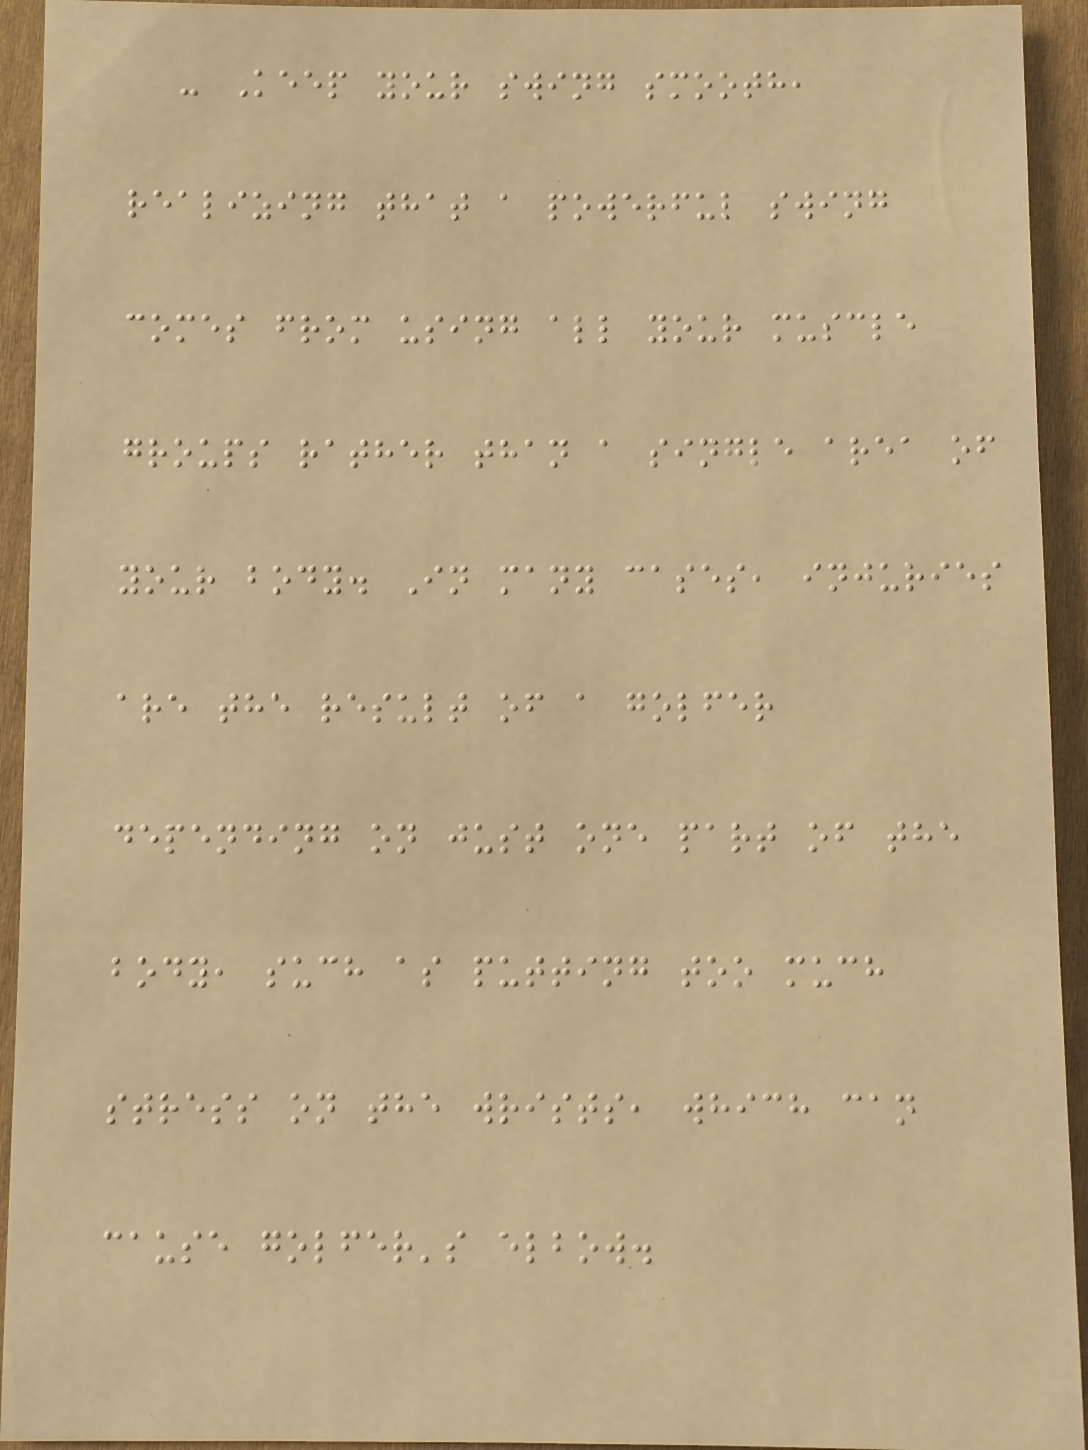- Keep your swing smooth,
realizing that a powerful swing
comes from using all your muscle
groups rather than a single area of
your body. In many cases, injuries
are the result of a golfer
depending on just one part of the
body, such as putting too much
stress on the wrists, which can
cause golfer's elbow.
